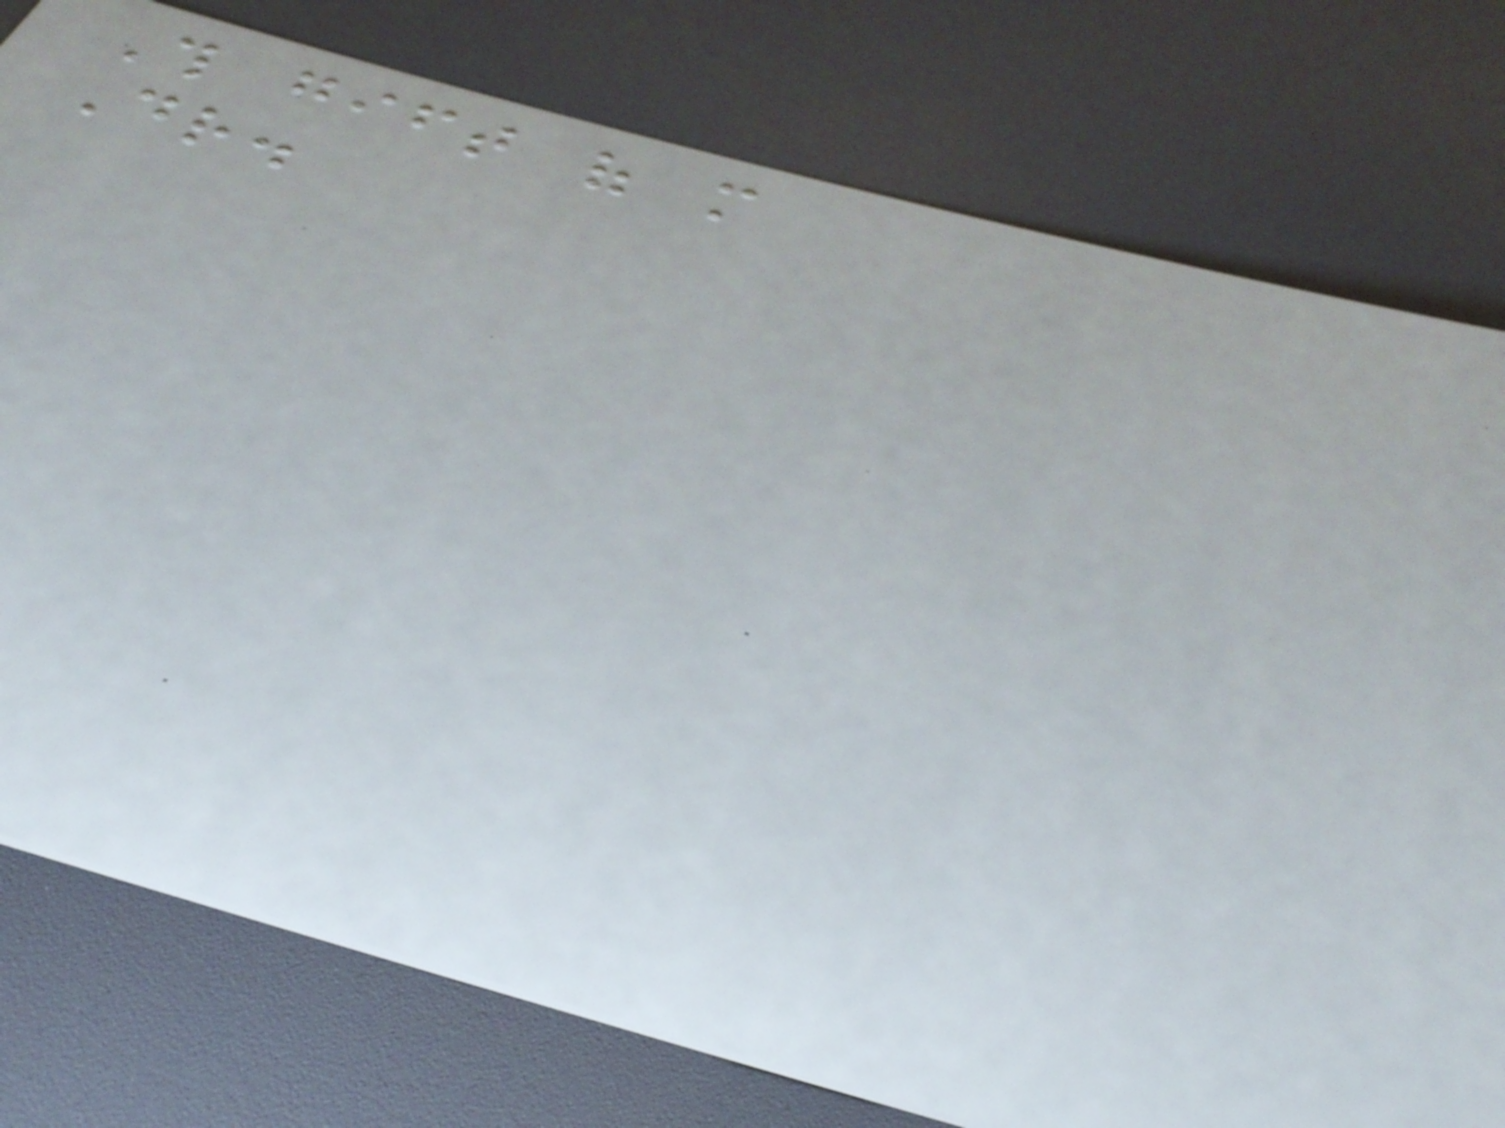This gift of more
Dr.
